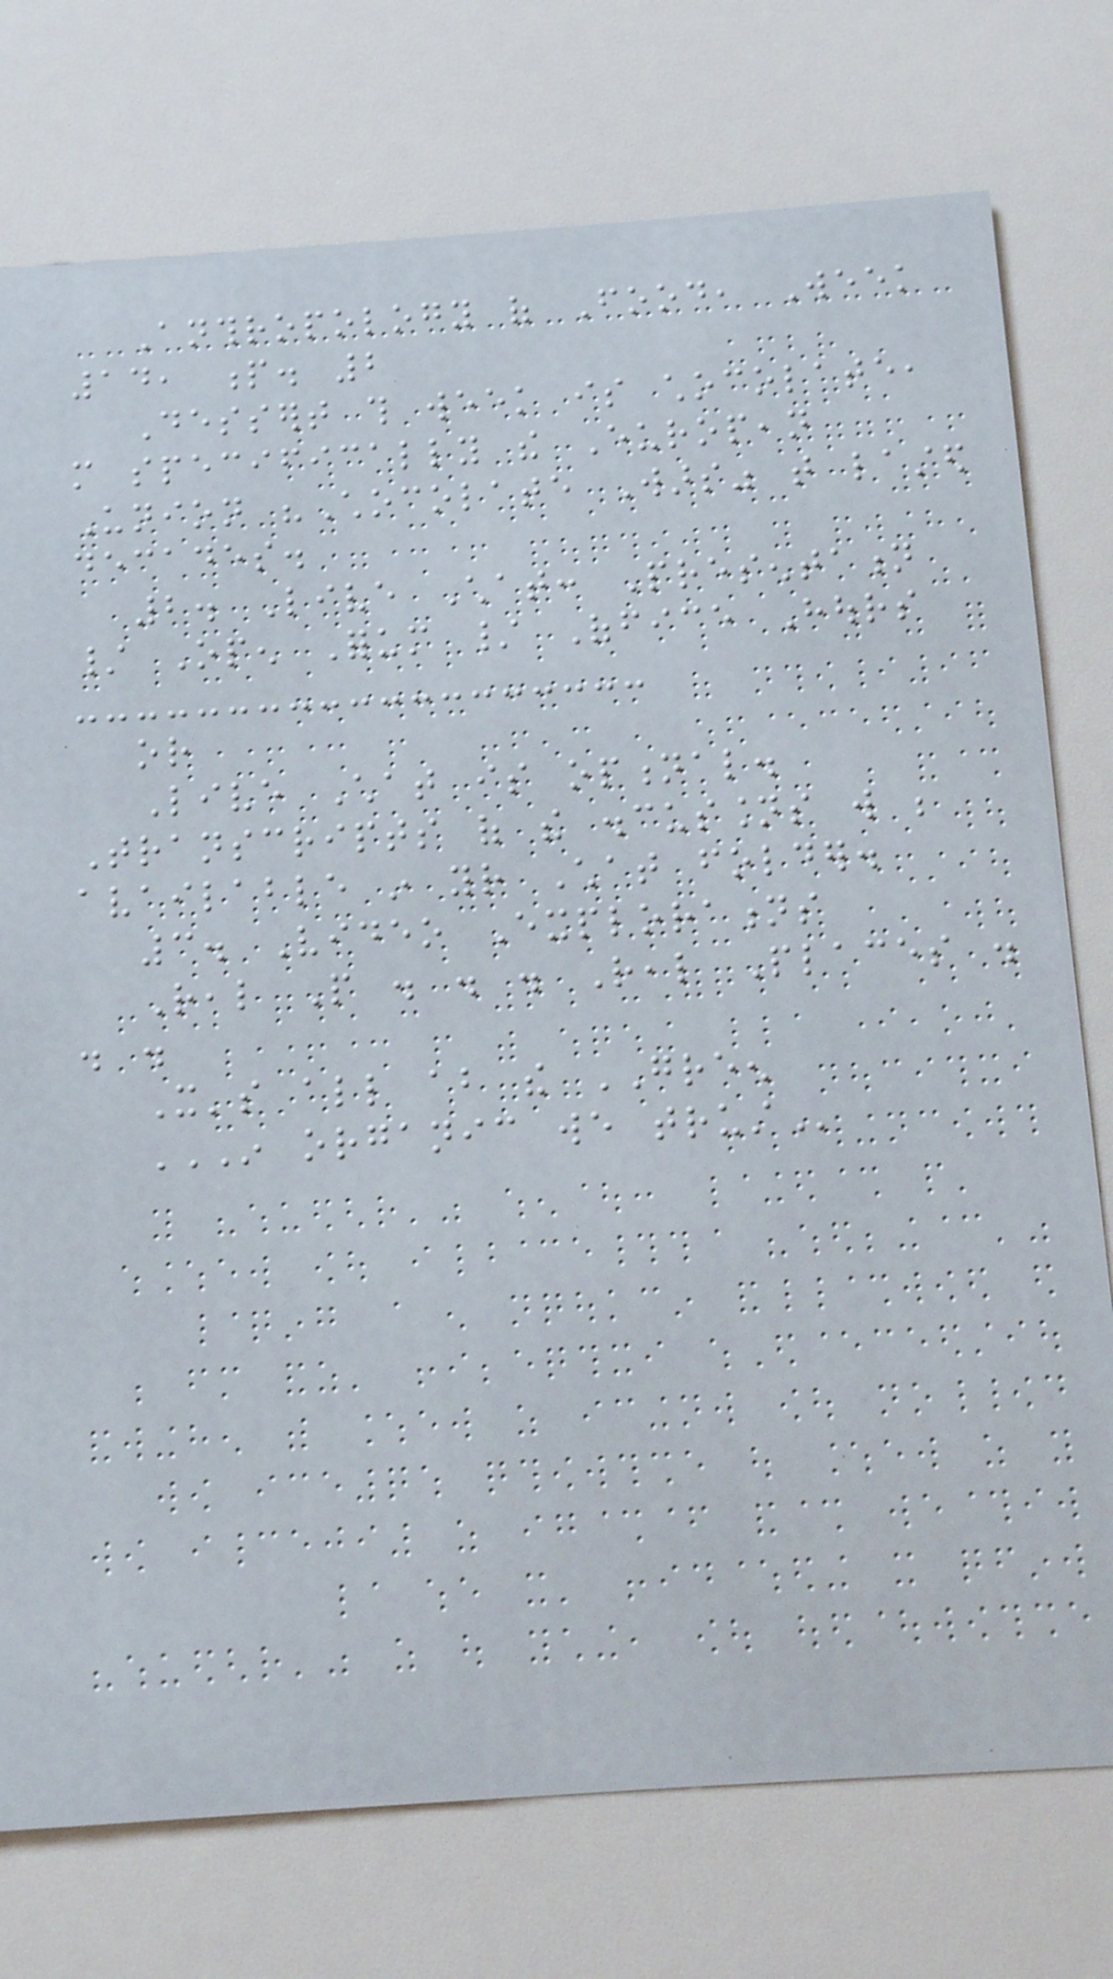Anthropology of Food, Week
14, p. 2
Dessert this week is chocolate,
more specifically the European
Union "Chocolate Wars" that lasted
decades.
2. Live Chat: Presentation
/ Open Forum / Office Hours
or
Live Chat is optional.
Transcripts of the discussions will be
available in your Chat folder.
3. Video Explorations
Real People . . . Real Places .
. .
It's all about the GREEN
IN ORGANIC WE TRUST
